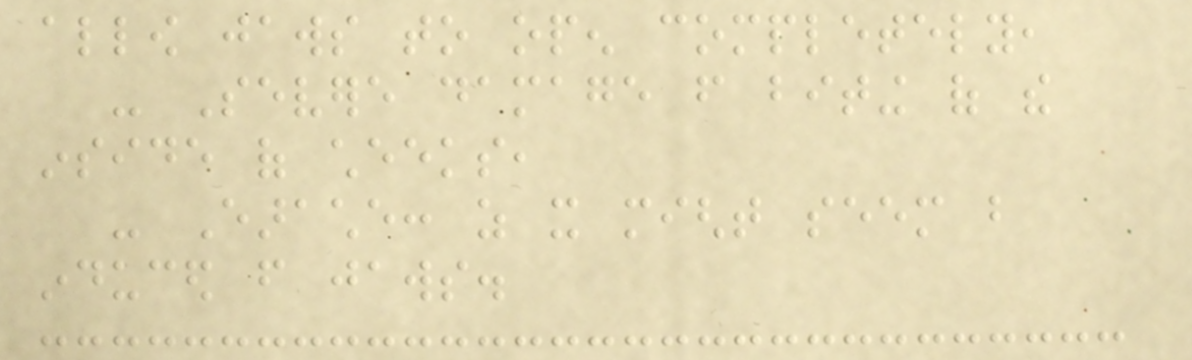allow jaws to open completely,
- Severe damage from biting of the
inside of cheeks,
- Earache: as it might seem but
induced from jaws.
